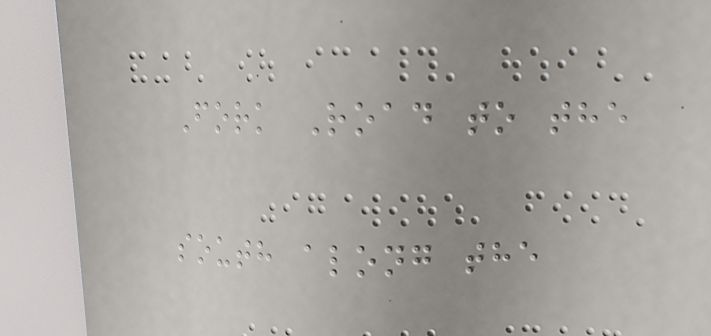Fork Road to the
south along the
